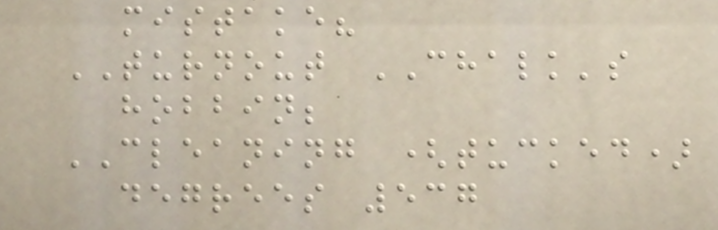mistake?
TURNOUT CHALK's
hobbin;
CLEANING (tucked)
degrees 537
